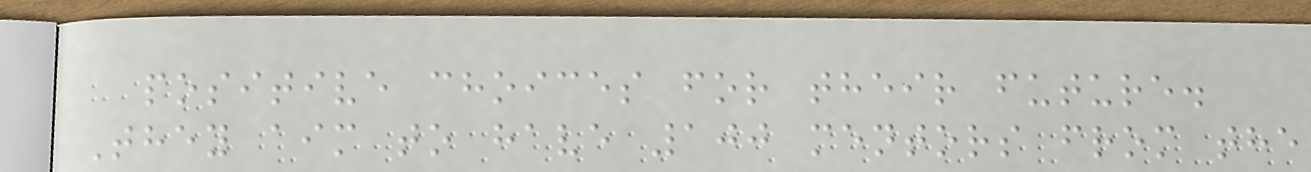positive choices for their future.
They aim to have 100 mentors from the
